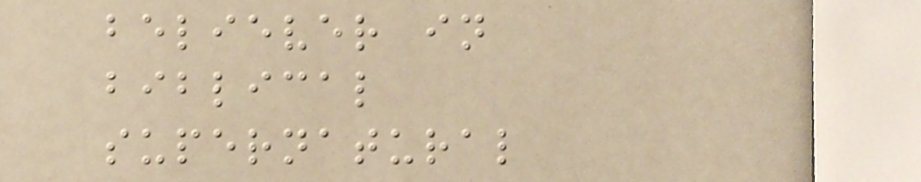believer in
biblical
supernatural
